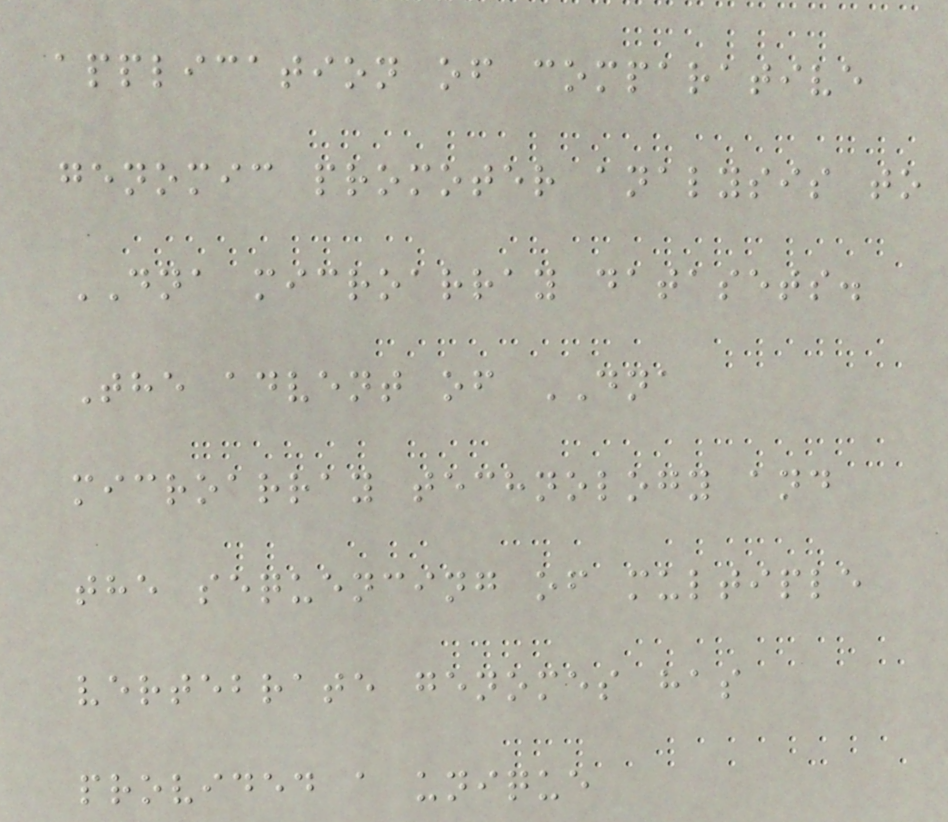application of comparative
genomic promoter analysis to
DNA microarray datasets.
The advent of DNA
microarray technology and
the sequencing of multiple
vertebrate genomes has
provided a unique
